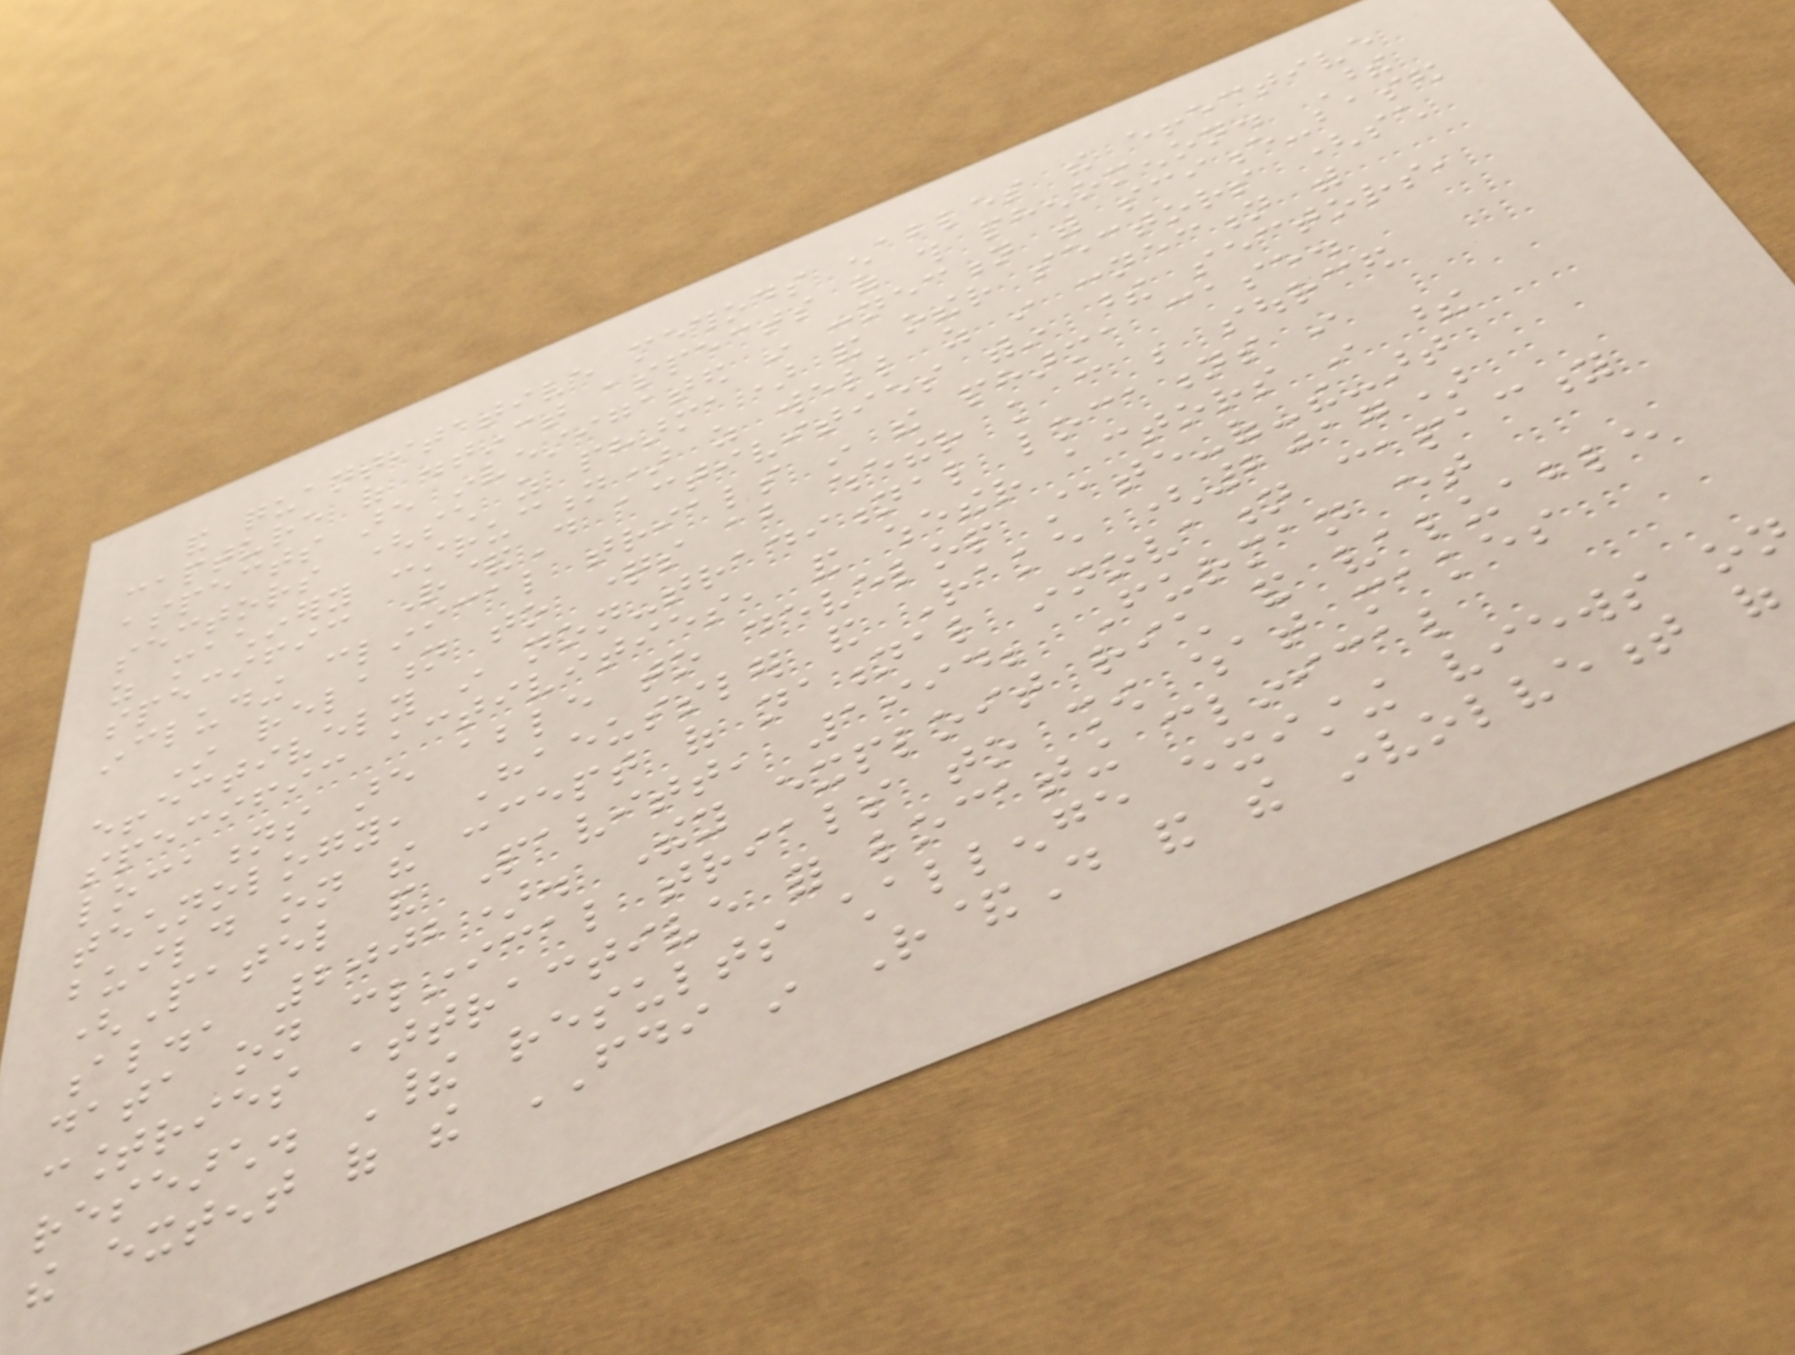and quantitative methods enables the effective
capture of distinct aspects of this phenomenon. These
aspects are investigated in connection with science-based
sectors (such as pharma) and other sectors (such
as machinery construction) as well as in connection with
specific R&D activities within these sectors,
including clinical trials in the pharma case.
In relation to questions about whether knowledge can be sourced
effectively in non-traditional locations in
specific activities, and whether actors in these
locations are able to develop state-of-the-art
technology, Haeussler and Rake (2017)
build on the concept of national innovation capacity
(Patel and Pavitt, 1994; Furman et
al., 2002). They exploit rich and valuable
data on clinical trials to show what makes
countries attractive for locating clinical
research. Their results challenge existing views on
the extent of the FDI in R&D and the involvement of
